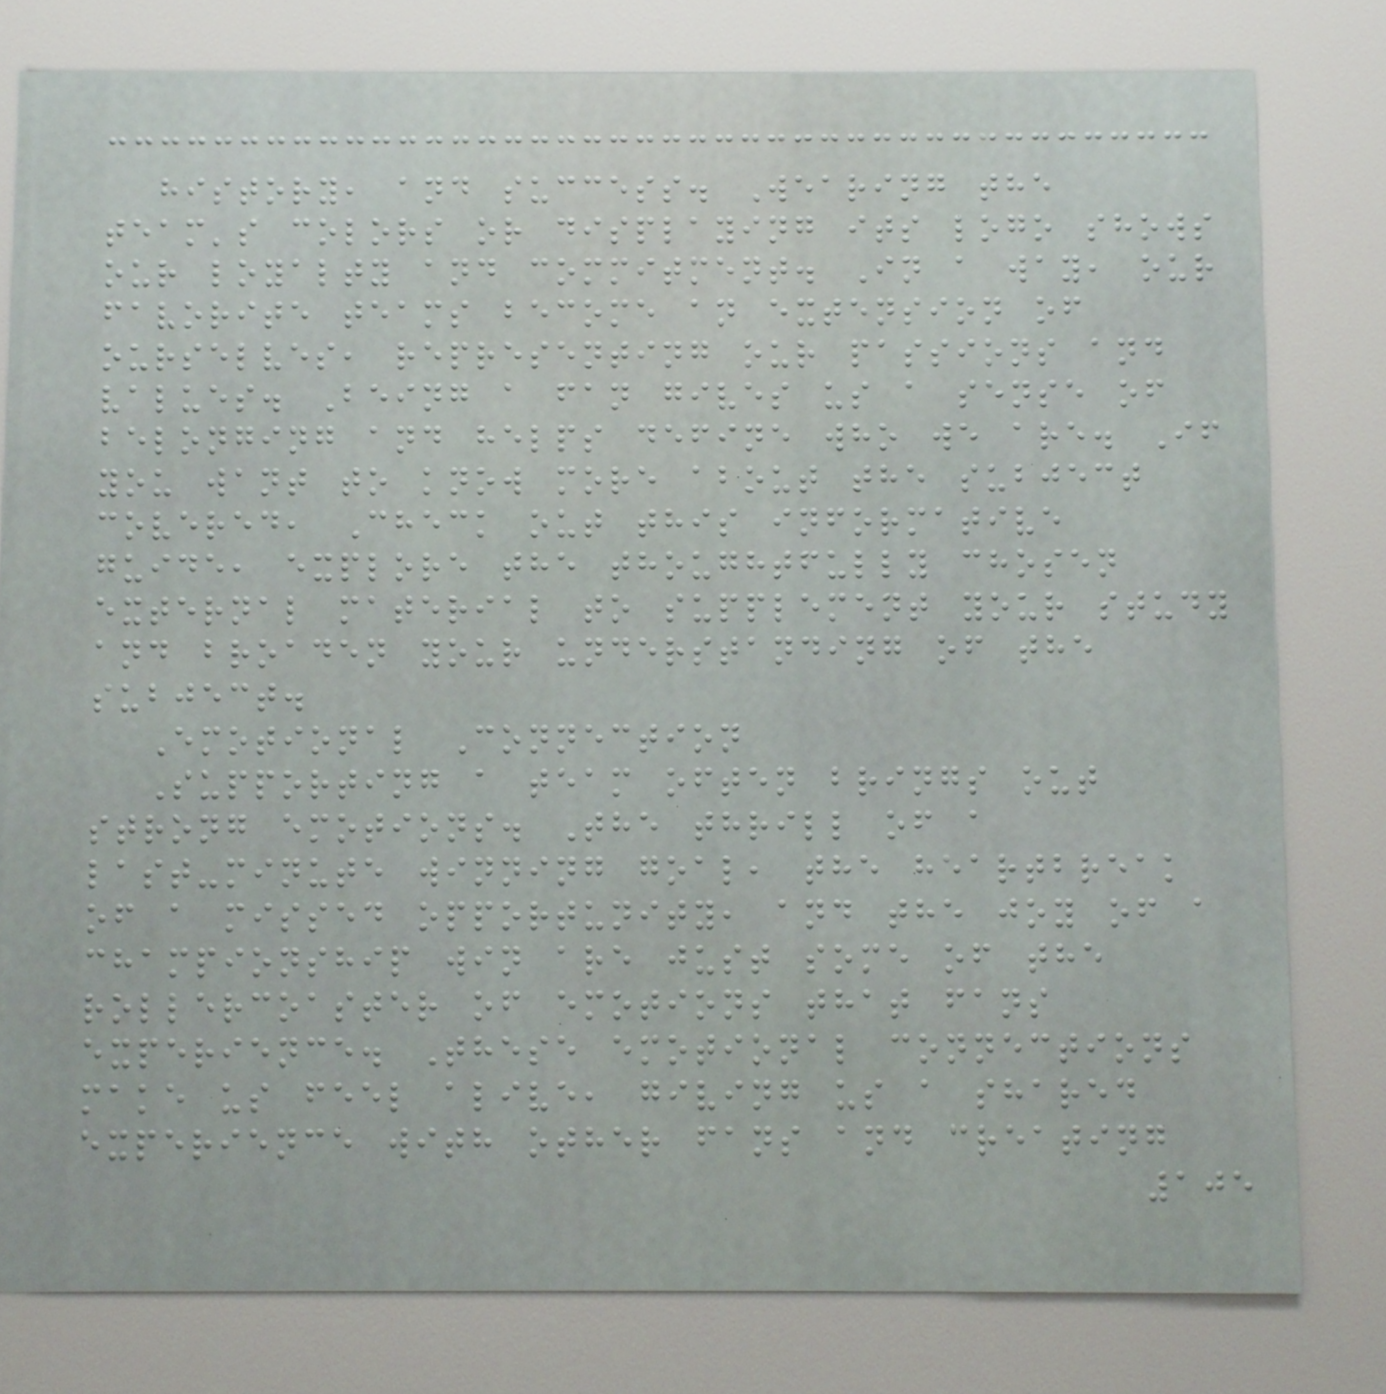history, and success. Wearing the
team's colors or displaying its logo shows
our loyalty and commitment. In a way, our
favorite teams become an extension of
ourselves, representing our passions and
values. Being a fan gives us a sense of
belonging and helps define who we are. If
you want to know more about the subject
covered, Check out this informative
guide, explore the thoughtfully chosen
external material to supplement your study
and broaden your understanding of the
subject.
Emotional Connection
Supporting a team often brings out
strong emotions. The thrill of a
last-minute winning goal, the heartbreak
of a missed opportunity, and the joy of a
championship win are just some of the
rollercoaster of emotions that fans
experience. These emotional connections
make us feel alive, giving us a shared
experience with other fans and creating
105
